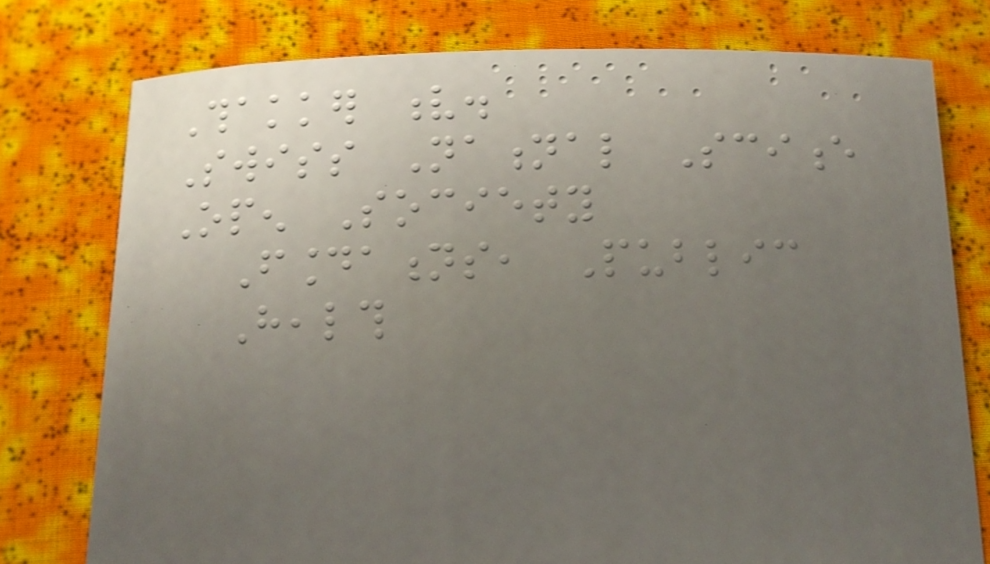Thakker v.
Swiss National Science
Open Society
Foundations, Public
Health
